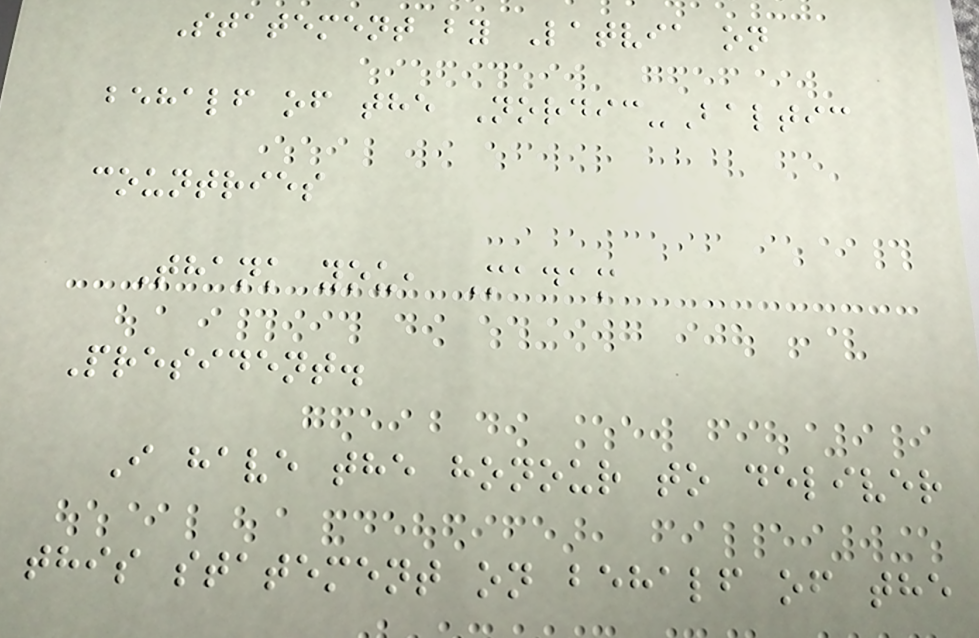Statement by Latvia on
behalf of the Nordic-Baltic
countries
Thank you, Madam
President.
I have the honour to deliver
this statement on behalf of the
